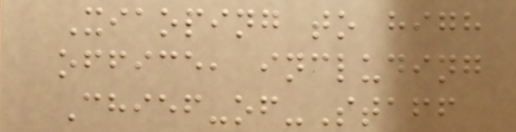Xiaoping to high
office, including
Chief-of-Staff
